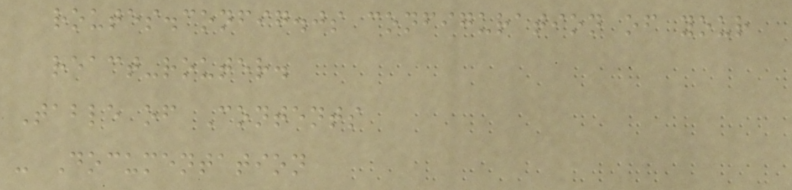routes.config.js configuration of your
react-router.
Table of Contents
- Documentation
